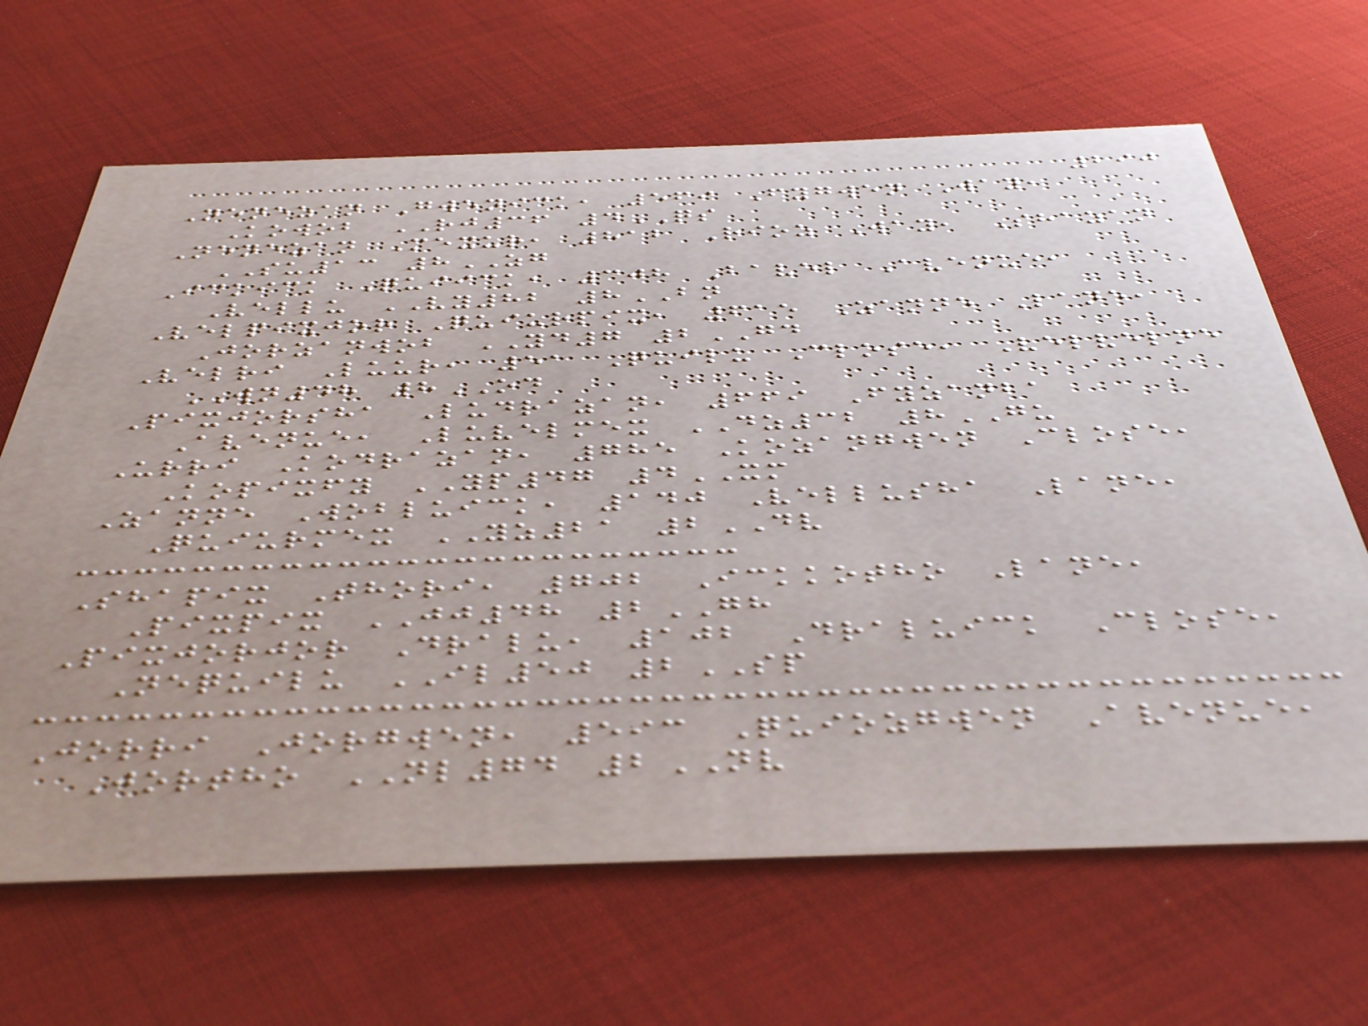290
Nenezan Gwenick, 569 Fygwen Way,
Kowob RJ36 4QS
Nenezan Mexur, 812 Rioz Way, Shazan
SU13 8ZG
Ickick Quiick, 308 Bavel Avenue,
Vellu VY82 8BN
Velpixjor Quiurpix, 615 Zanne Lane,
Jorzanwob YD7 2GD
Velri Luur, 51 Quilu Close, Velvelne
WN48 8OD
Pixjorsha Ludrazan, 669 Fyzanba
Avenue, Luvelmex DZ32 8GU
Urri Kodrazan, 785 Kozangwen Close,
Kopixfy YP47 4XM
Zanne Wobluick, 140 Vellusha Lane,
Quiurmex YZ21 2DV
Shapix Thori, 702 Ickkotho Lane,
Pixpix JJ48 2GH
Pixjorjor Dralu, 102 Draluick Close,
Nequilu IL50 2SP
Jorri Jorgwen, 593 Quiozgwen Avenue,
Jortho NL74 2NV
